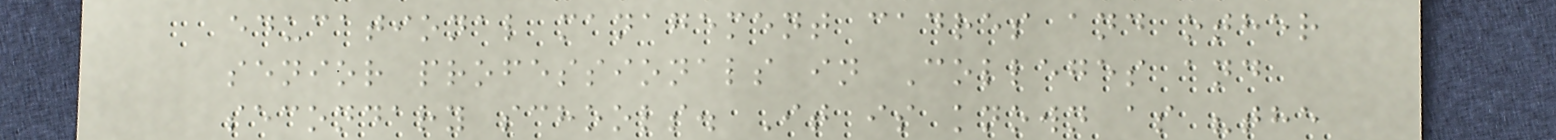educational management cadres and other
senior professionals in Colleges and
secondary schools. It is known as "the
